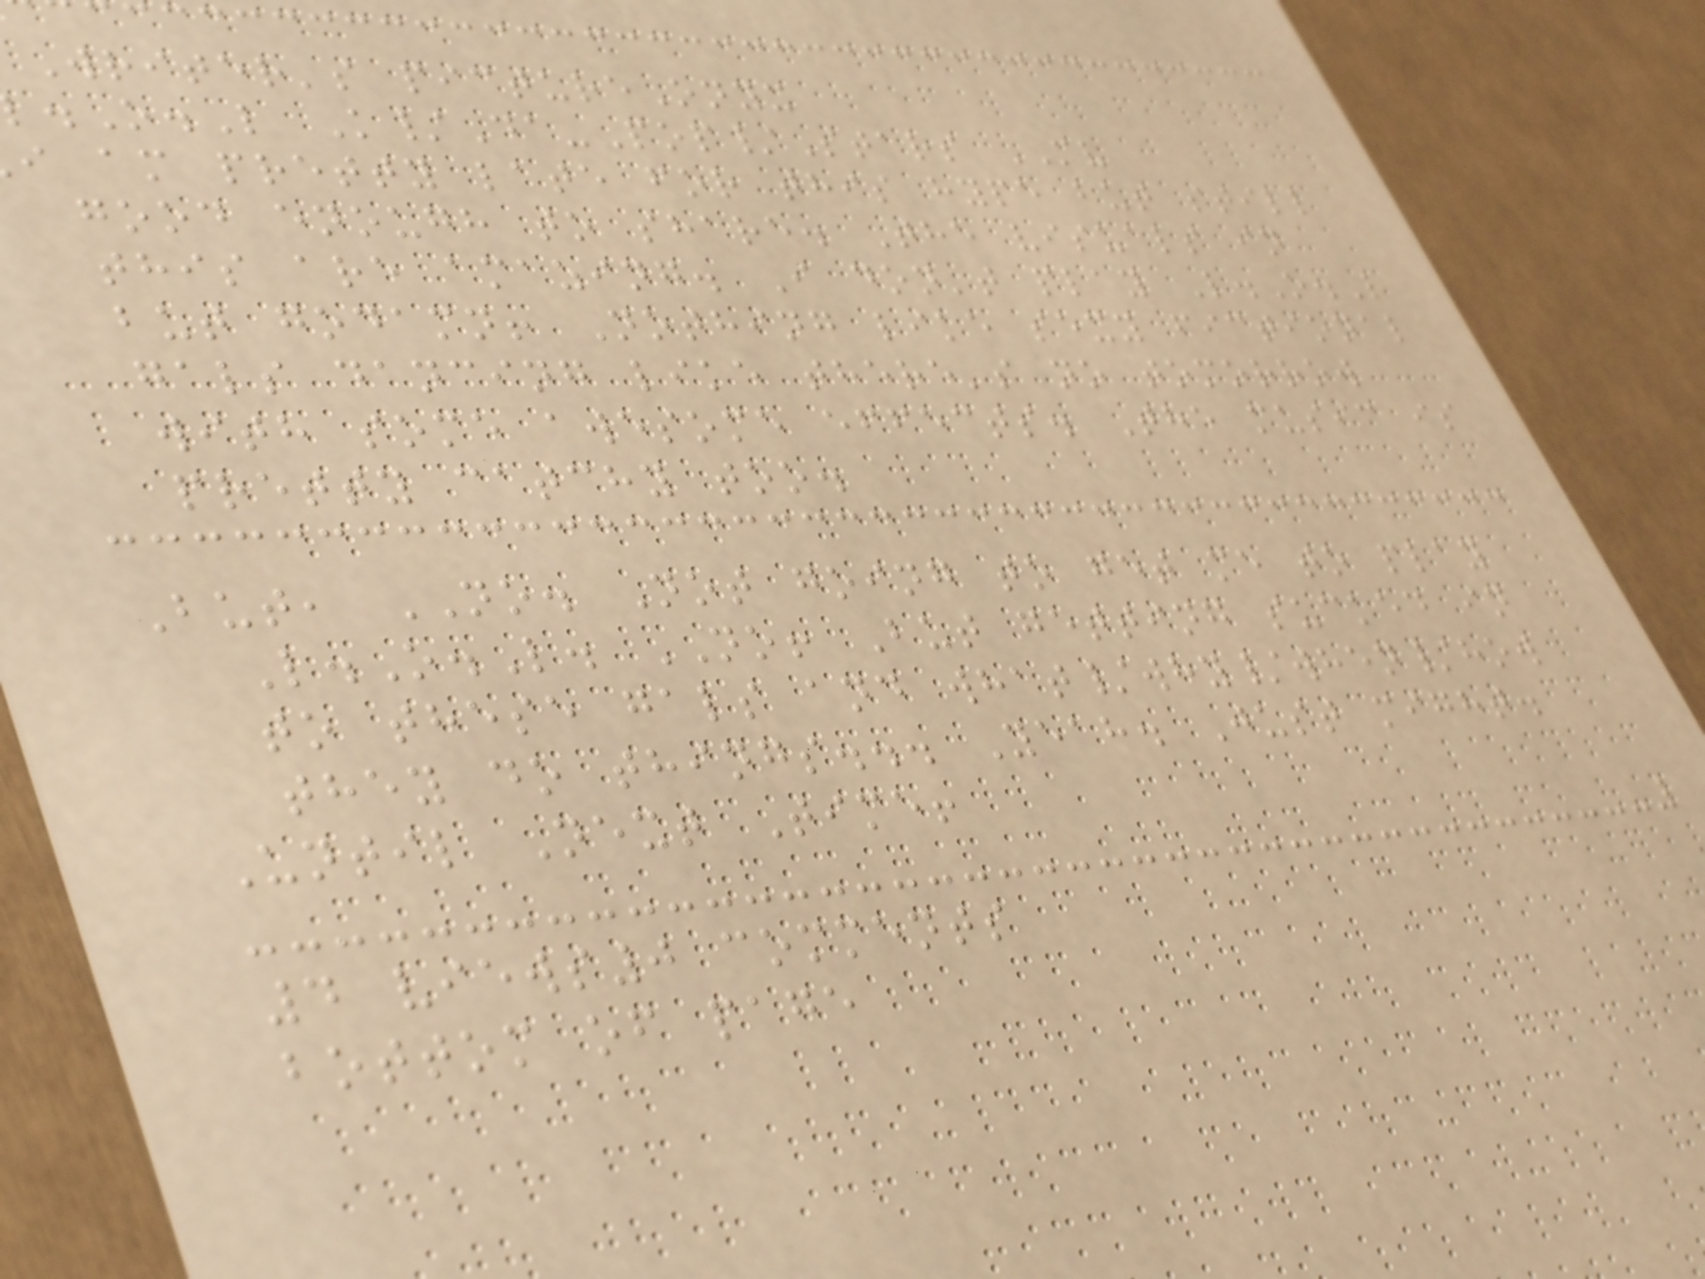Writer's pictureOnyx
.O.L K/Da-Pop/Stars MV
i am pretty late for this hype but still
good enough to share. The visuals in
this are amazing. I don't play L.O.L
but godamn! Nothing like sexy fictional
gals dancing like there's no tomorrow
with some awesome effects. The music is
pretty catchy too.
But, NO. Not going to get me to play
L.O.L. NO! But getting sucked in
to these gals and what/why/when/how
they do things... Yeah. Just might.
Until Next Time!
4 views0 comments
bottom of page
